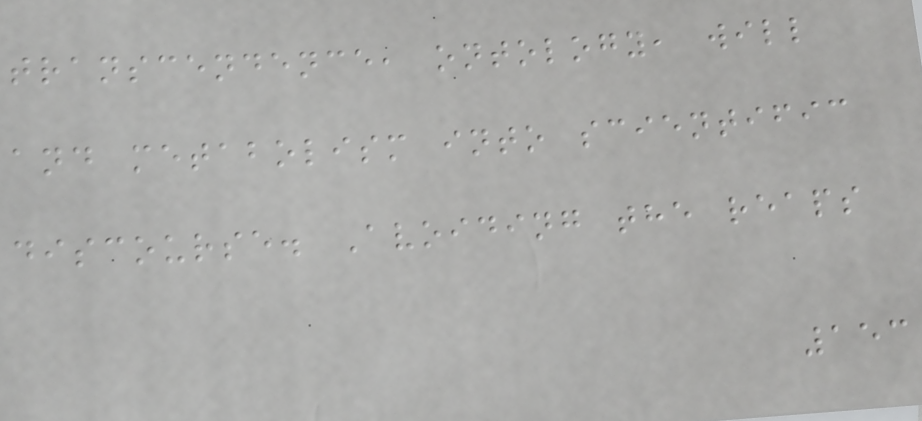transcendence, ontology, will
and metabolism into scientific
discourse. Avoiding the reaps
153
